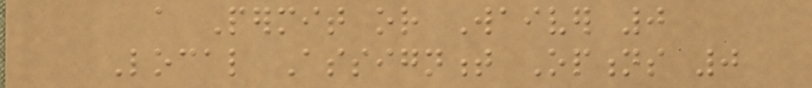a Permit or Waiver 0
Local Assignment Options 0
